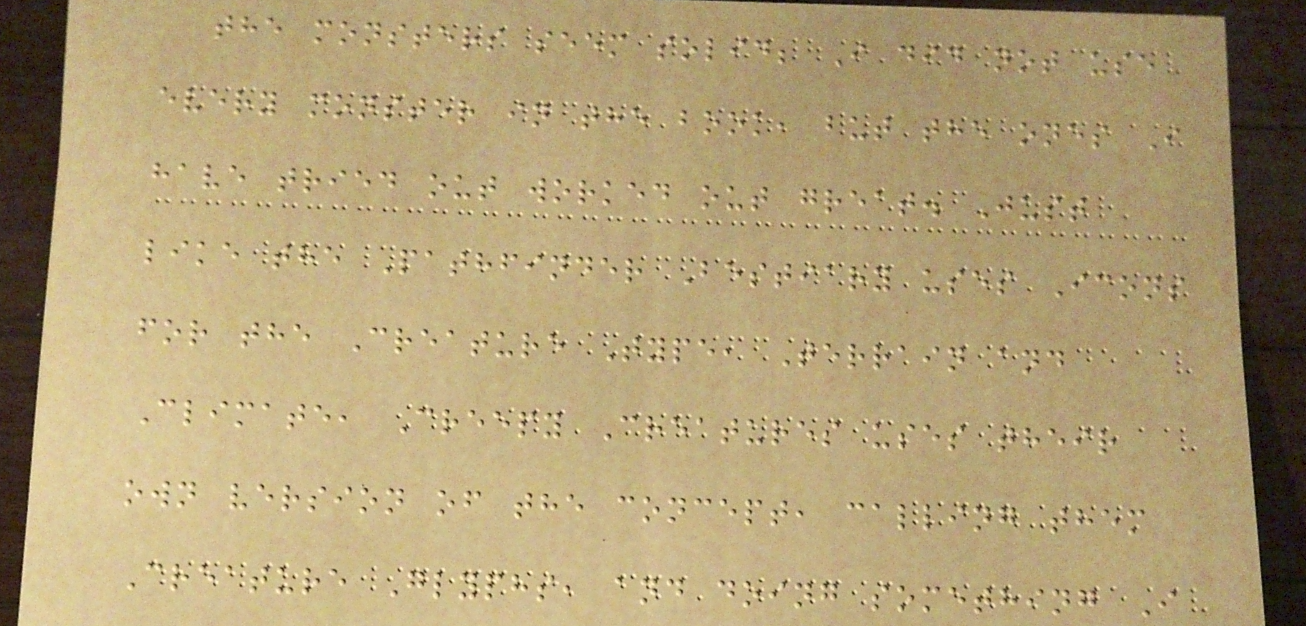the monsters seem solid; I did not use
every monster in the book, but the ones I
have tried out worked out great. Just
like the Pathfinder Bestiary uses Icons
for the Creature Type, Terrain and
Climate, Creepy Creatures uses their
own version of the concept, calling them
Creature Glyphs, and doing something I
